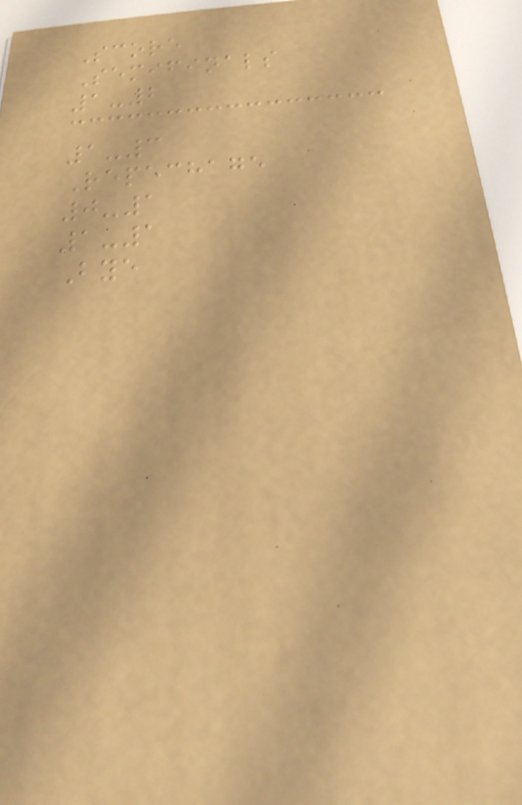Score
Semifinals
1-2
1-3
Repechage
0-1
1-1
Bye
